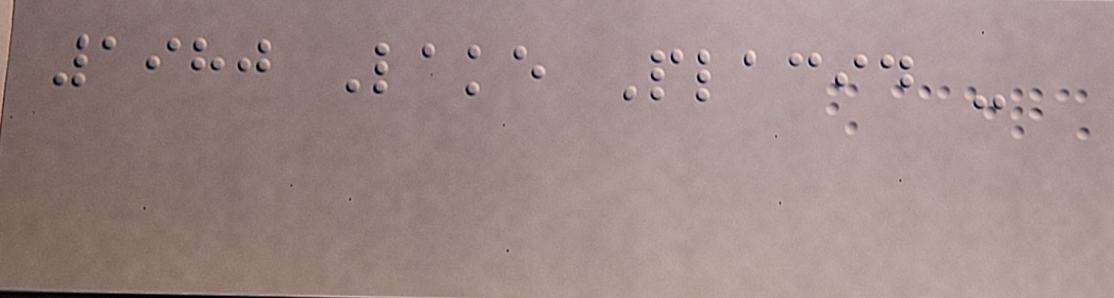1980 Lake Placid -
